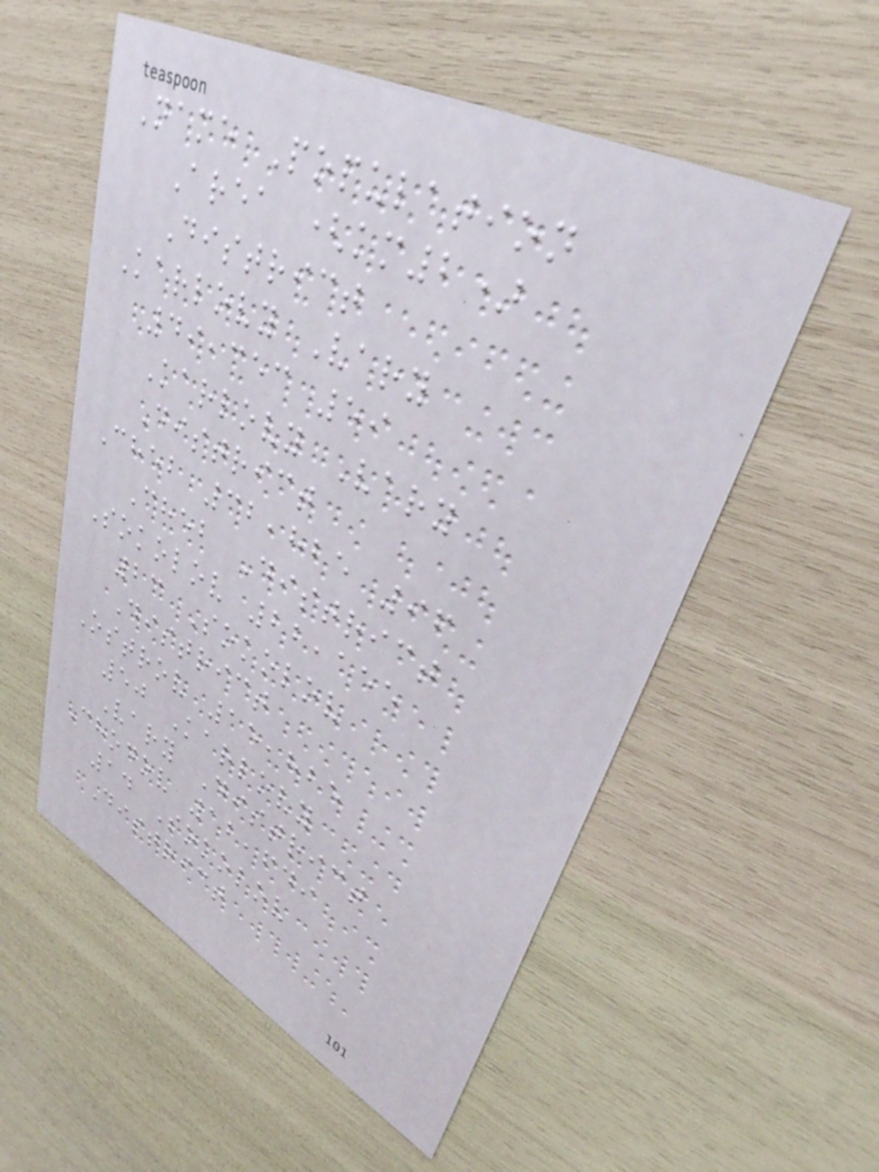Name Population
Area (km2)
District
Karlovy Vary
49,353 59
Karlovy Vary
District
Cheb 32,825 96
Cheb District
Sokolov 22,155
23 Sokolov
District
Ostrov 15,825
50 Karlovy
Vary District
Chodov 12,649
14 Sokolov
District
